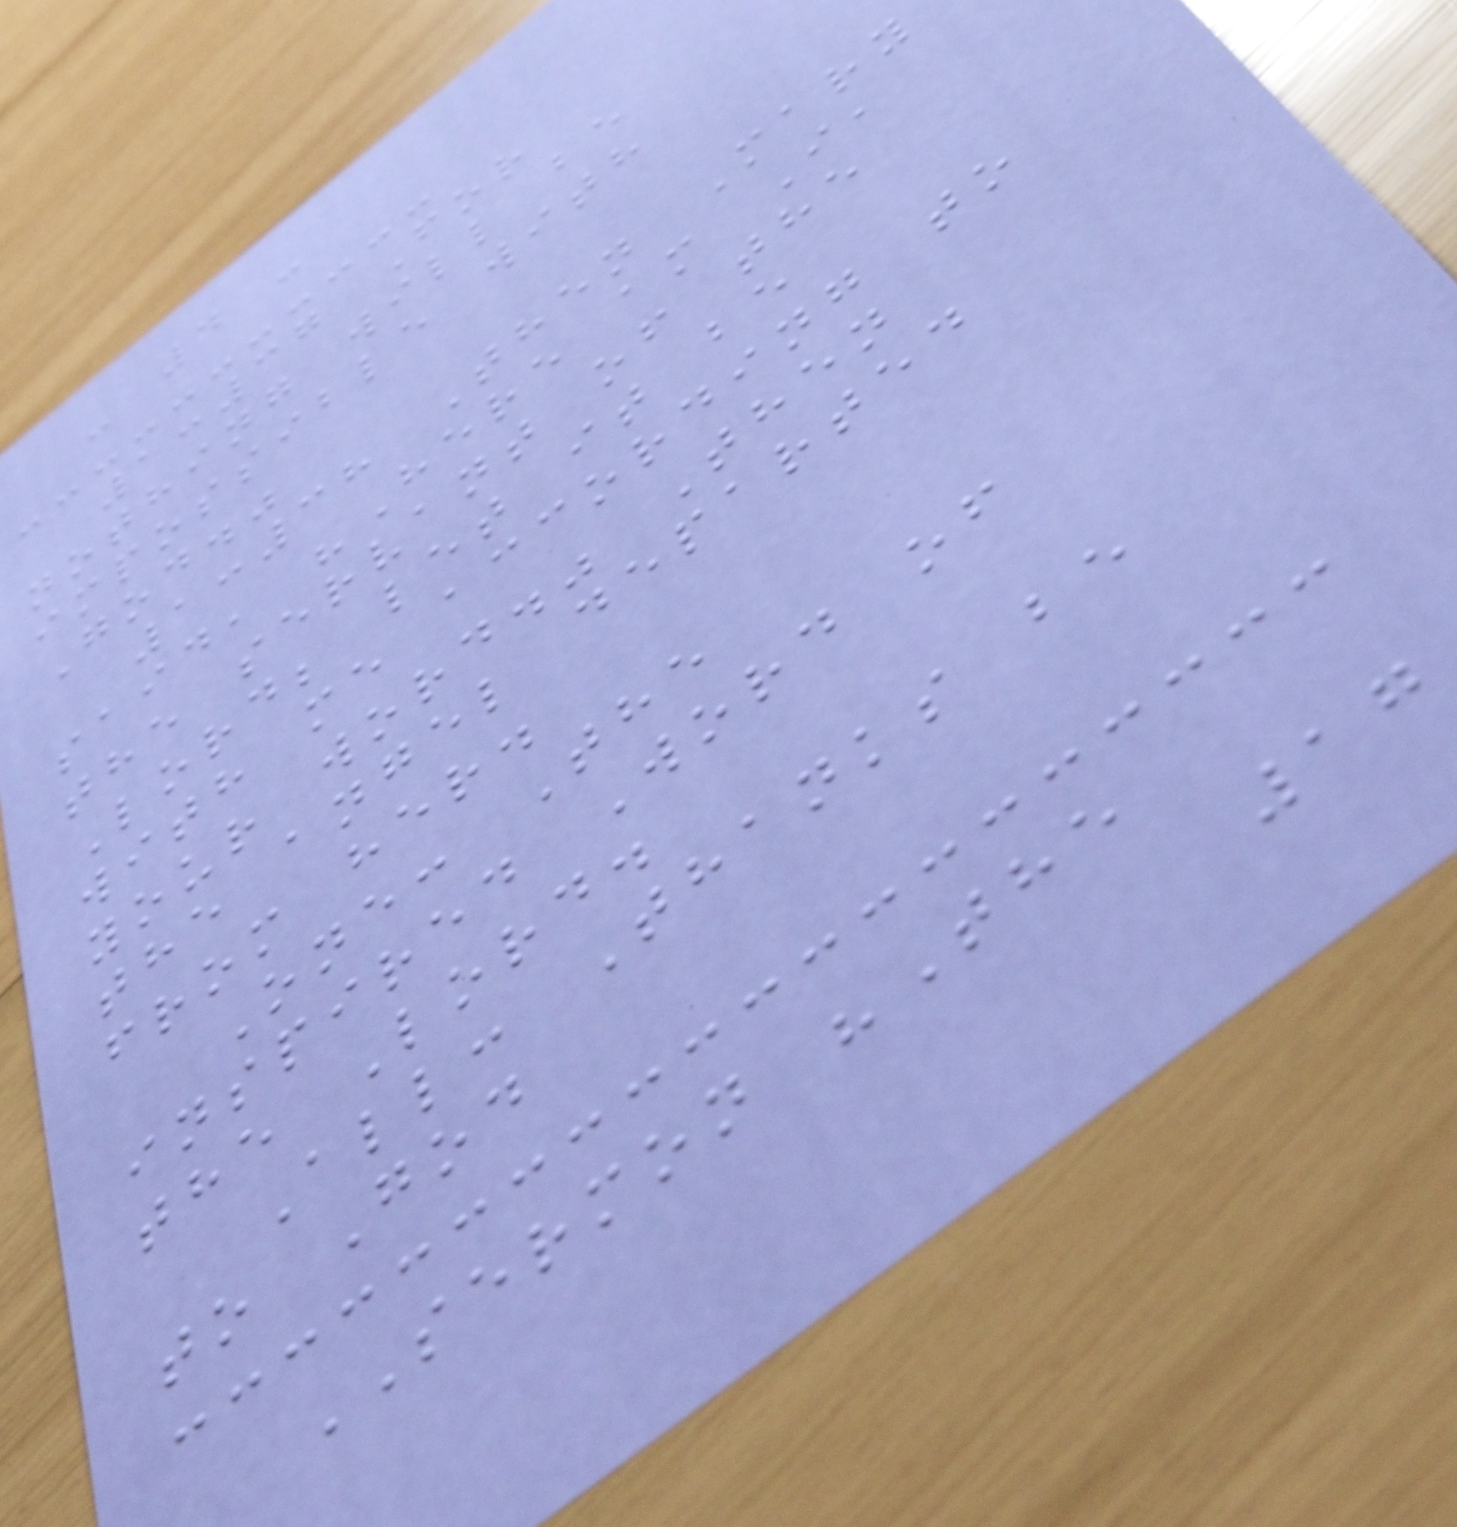- 4 -
1:37 For
nothing will be
impossible with
God."
1:38 Then Mary
said, "Here am I,
the servant of the
Lord; let it be
with me according to
your word." Then
the angel departed
from her.
One: The
inspired Word of
the Lord.
All: Thanks be
to God
SERMON "The
17
